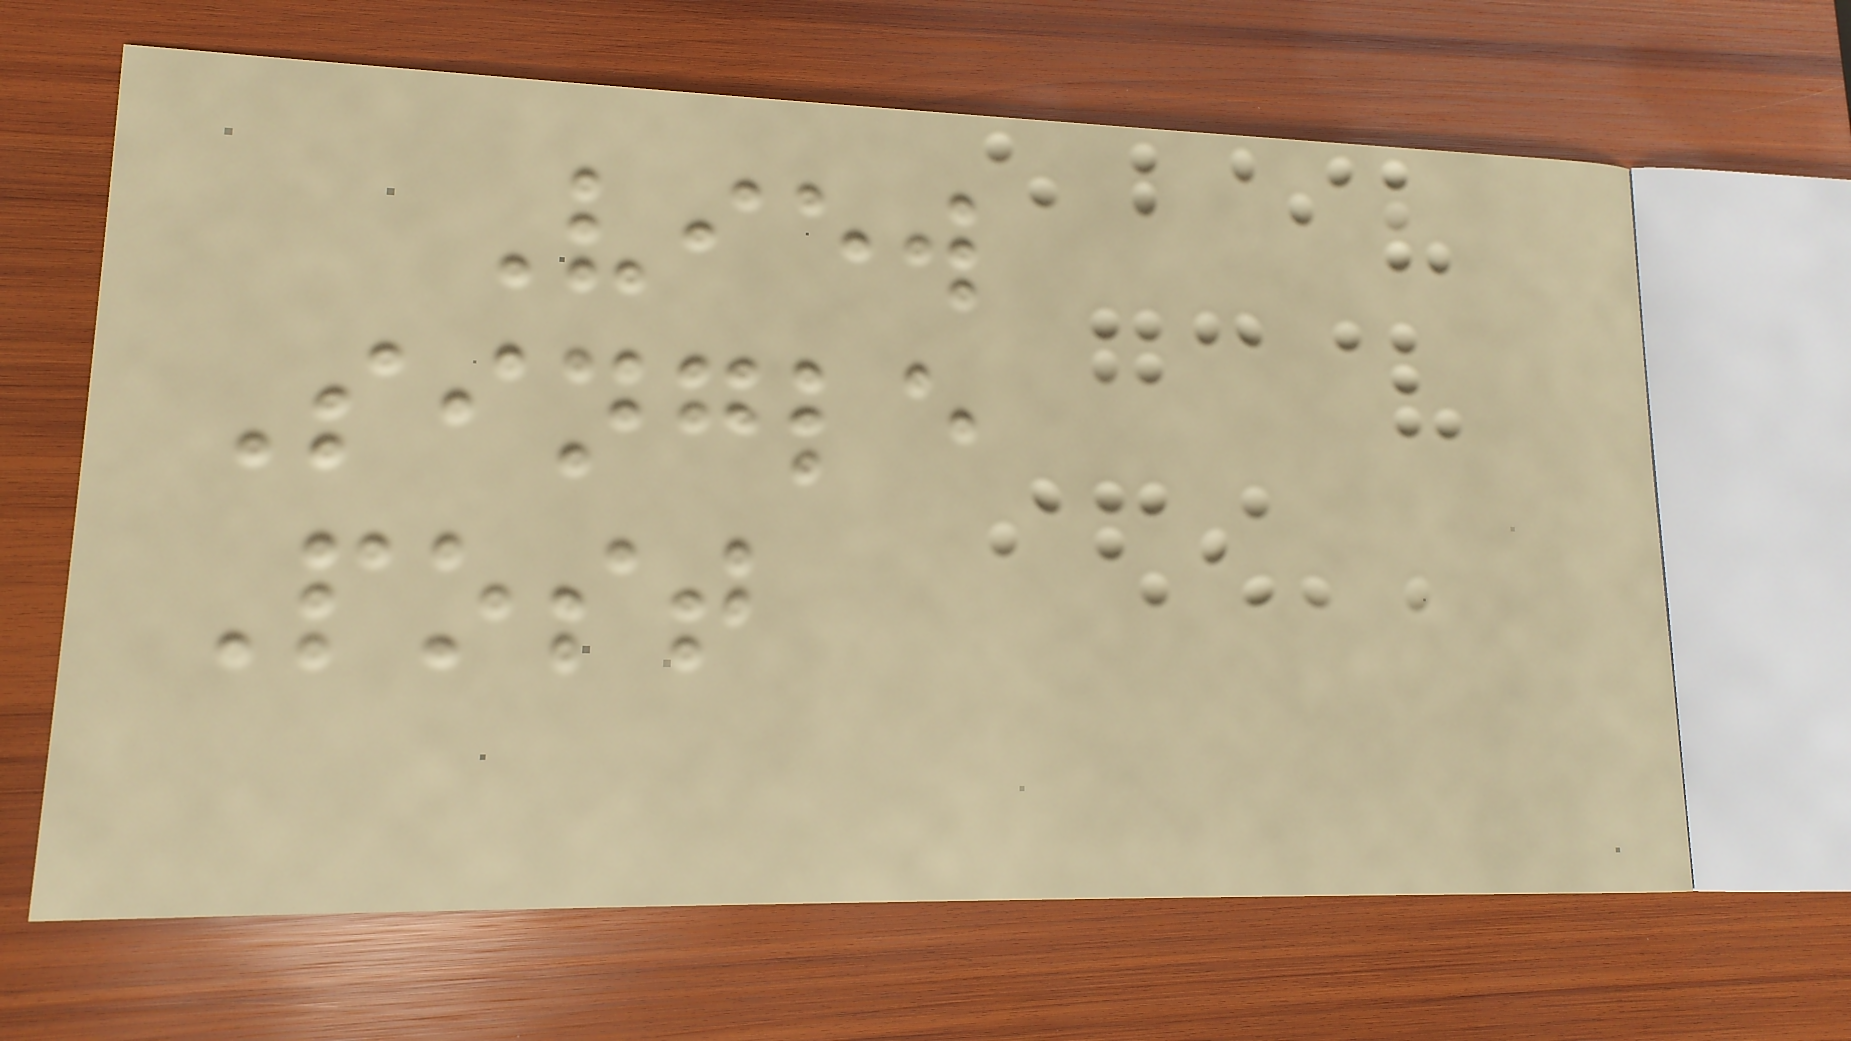View
Single
Post
